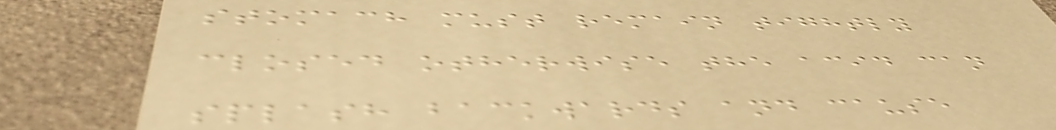stomach must remain tightly
closed otherwise the acid can
splash backwards and cause
